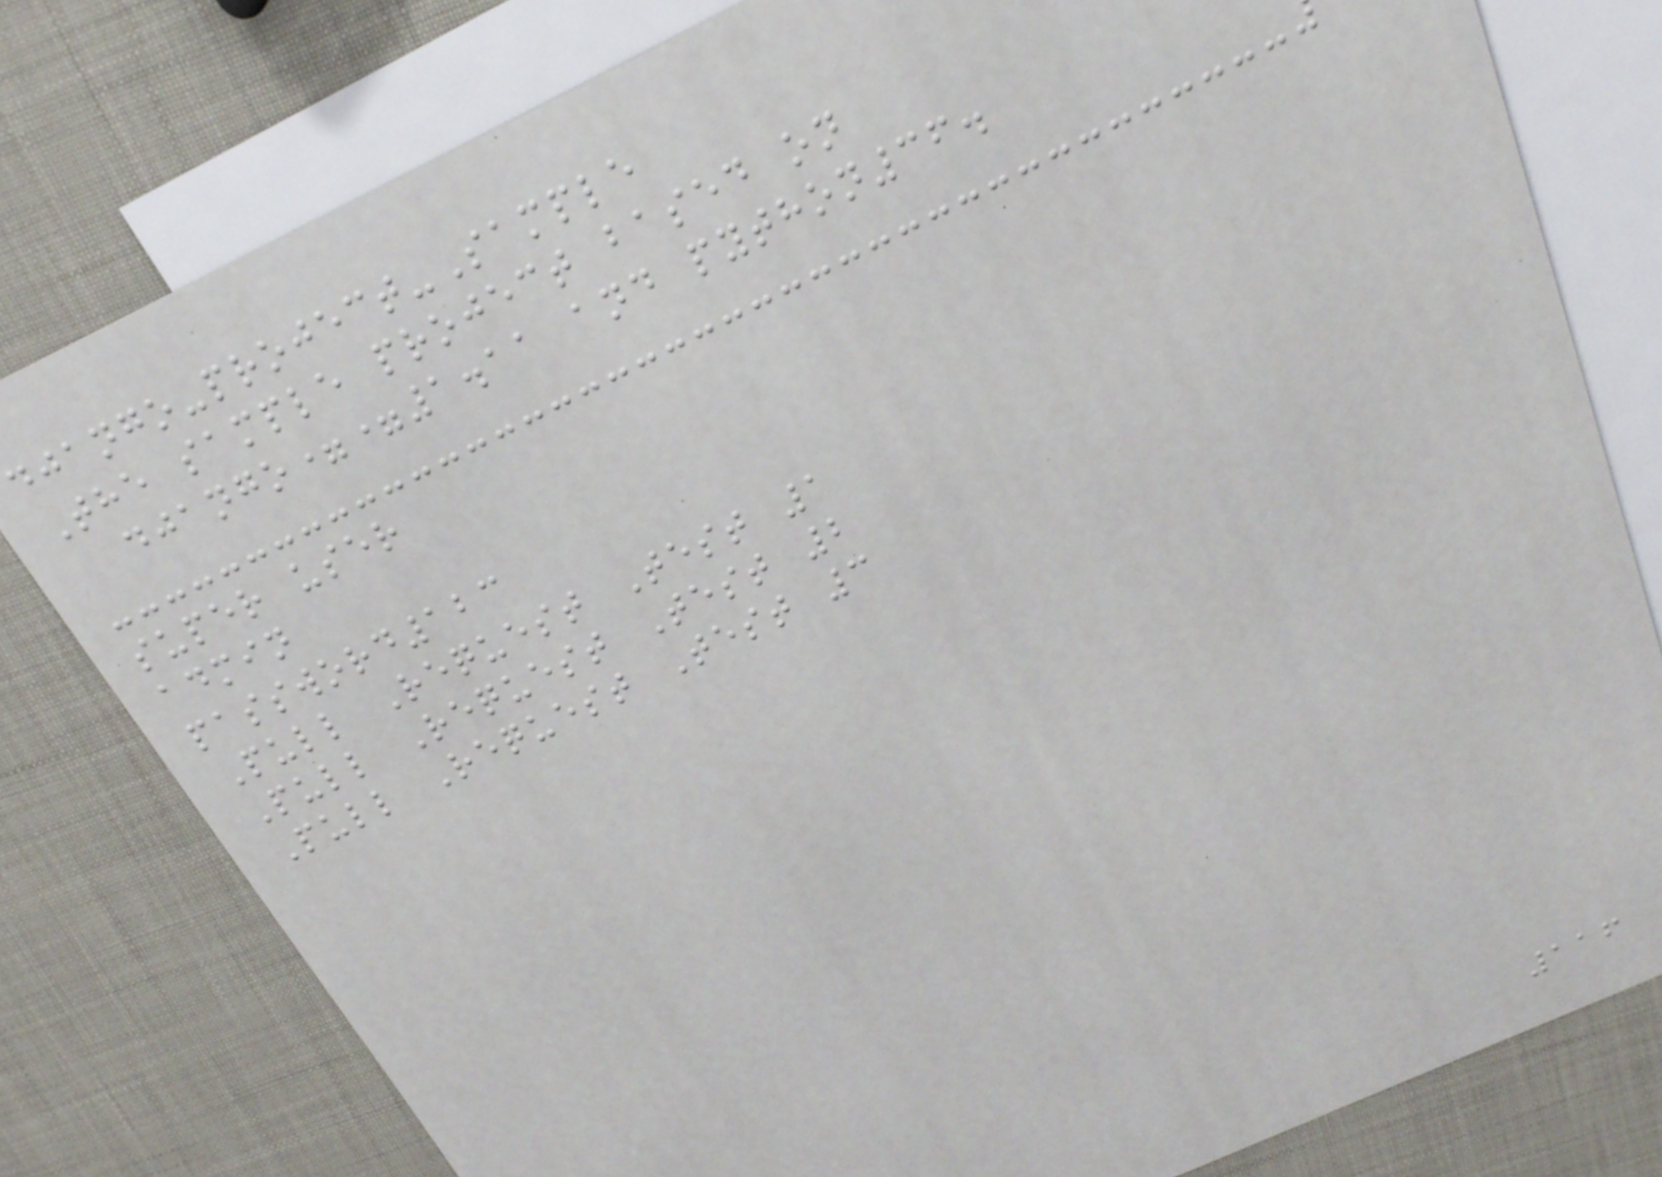django-project-Sample
The sample project based on
django==1.11 and python36.
super user
admin
password123
Pull Request Test 1
Pull Request Test 2
Pull Request Test 3
116
